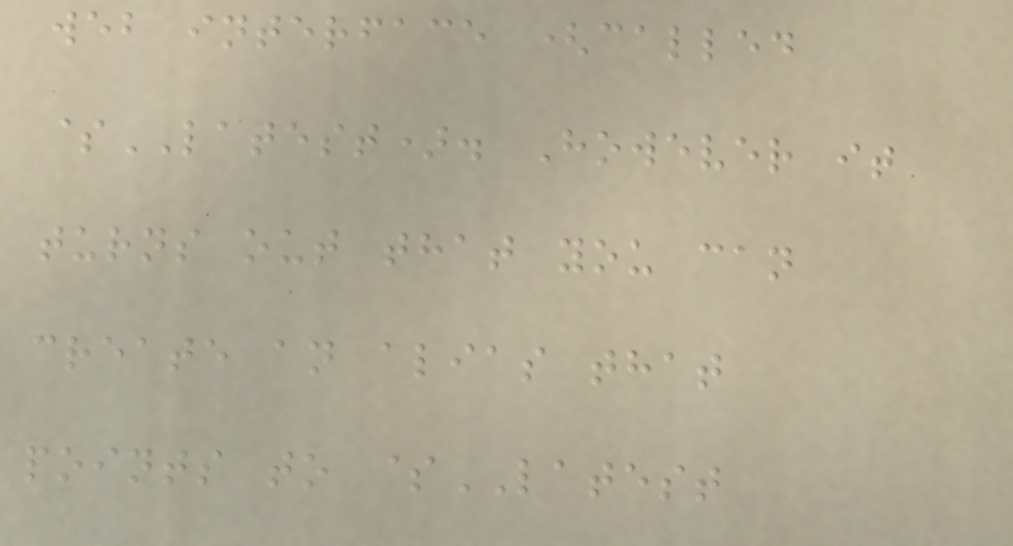web interface (called
$LATEST). However it
turns out that you can
create an alias that
points to $LATEST
